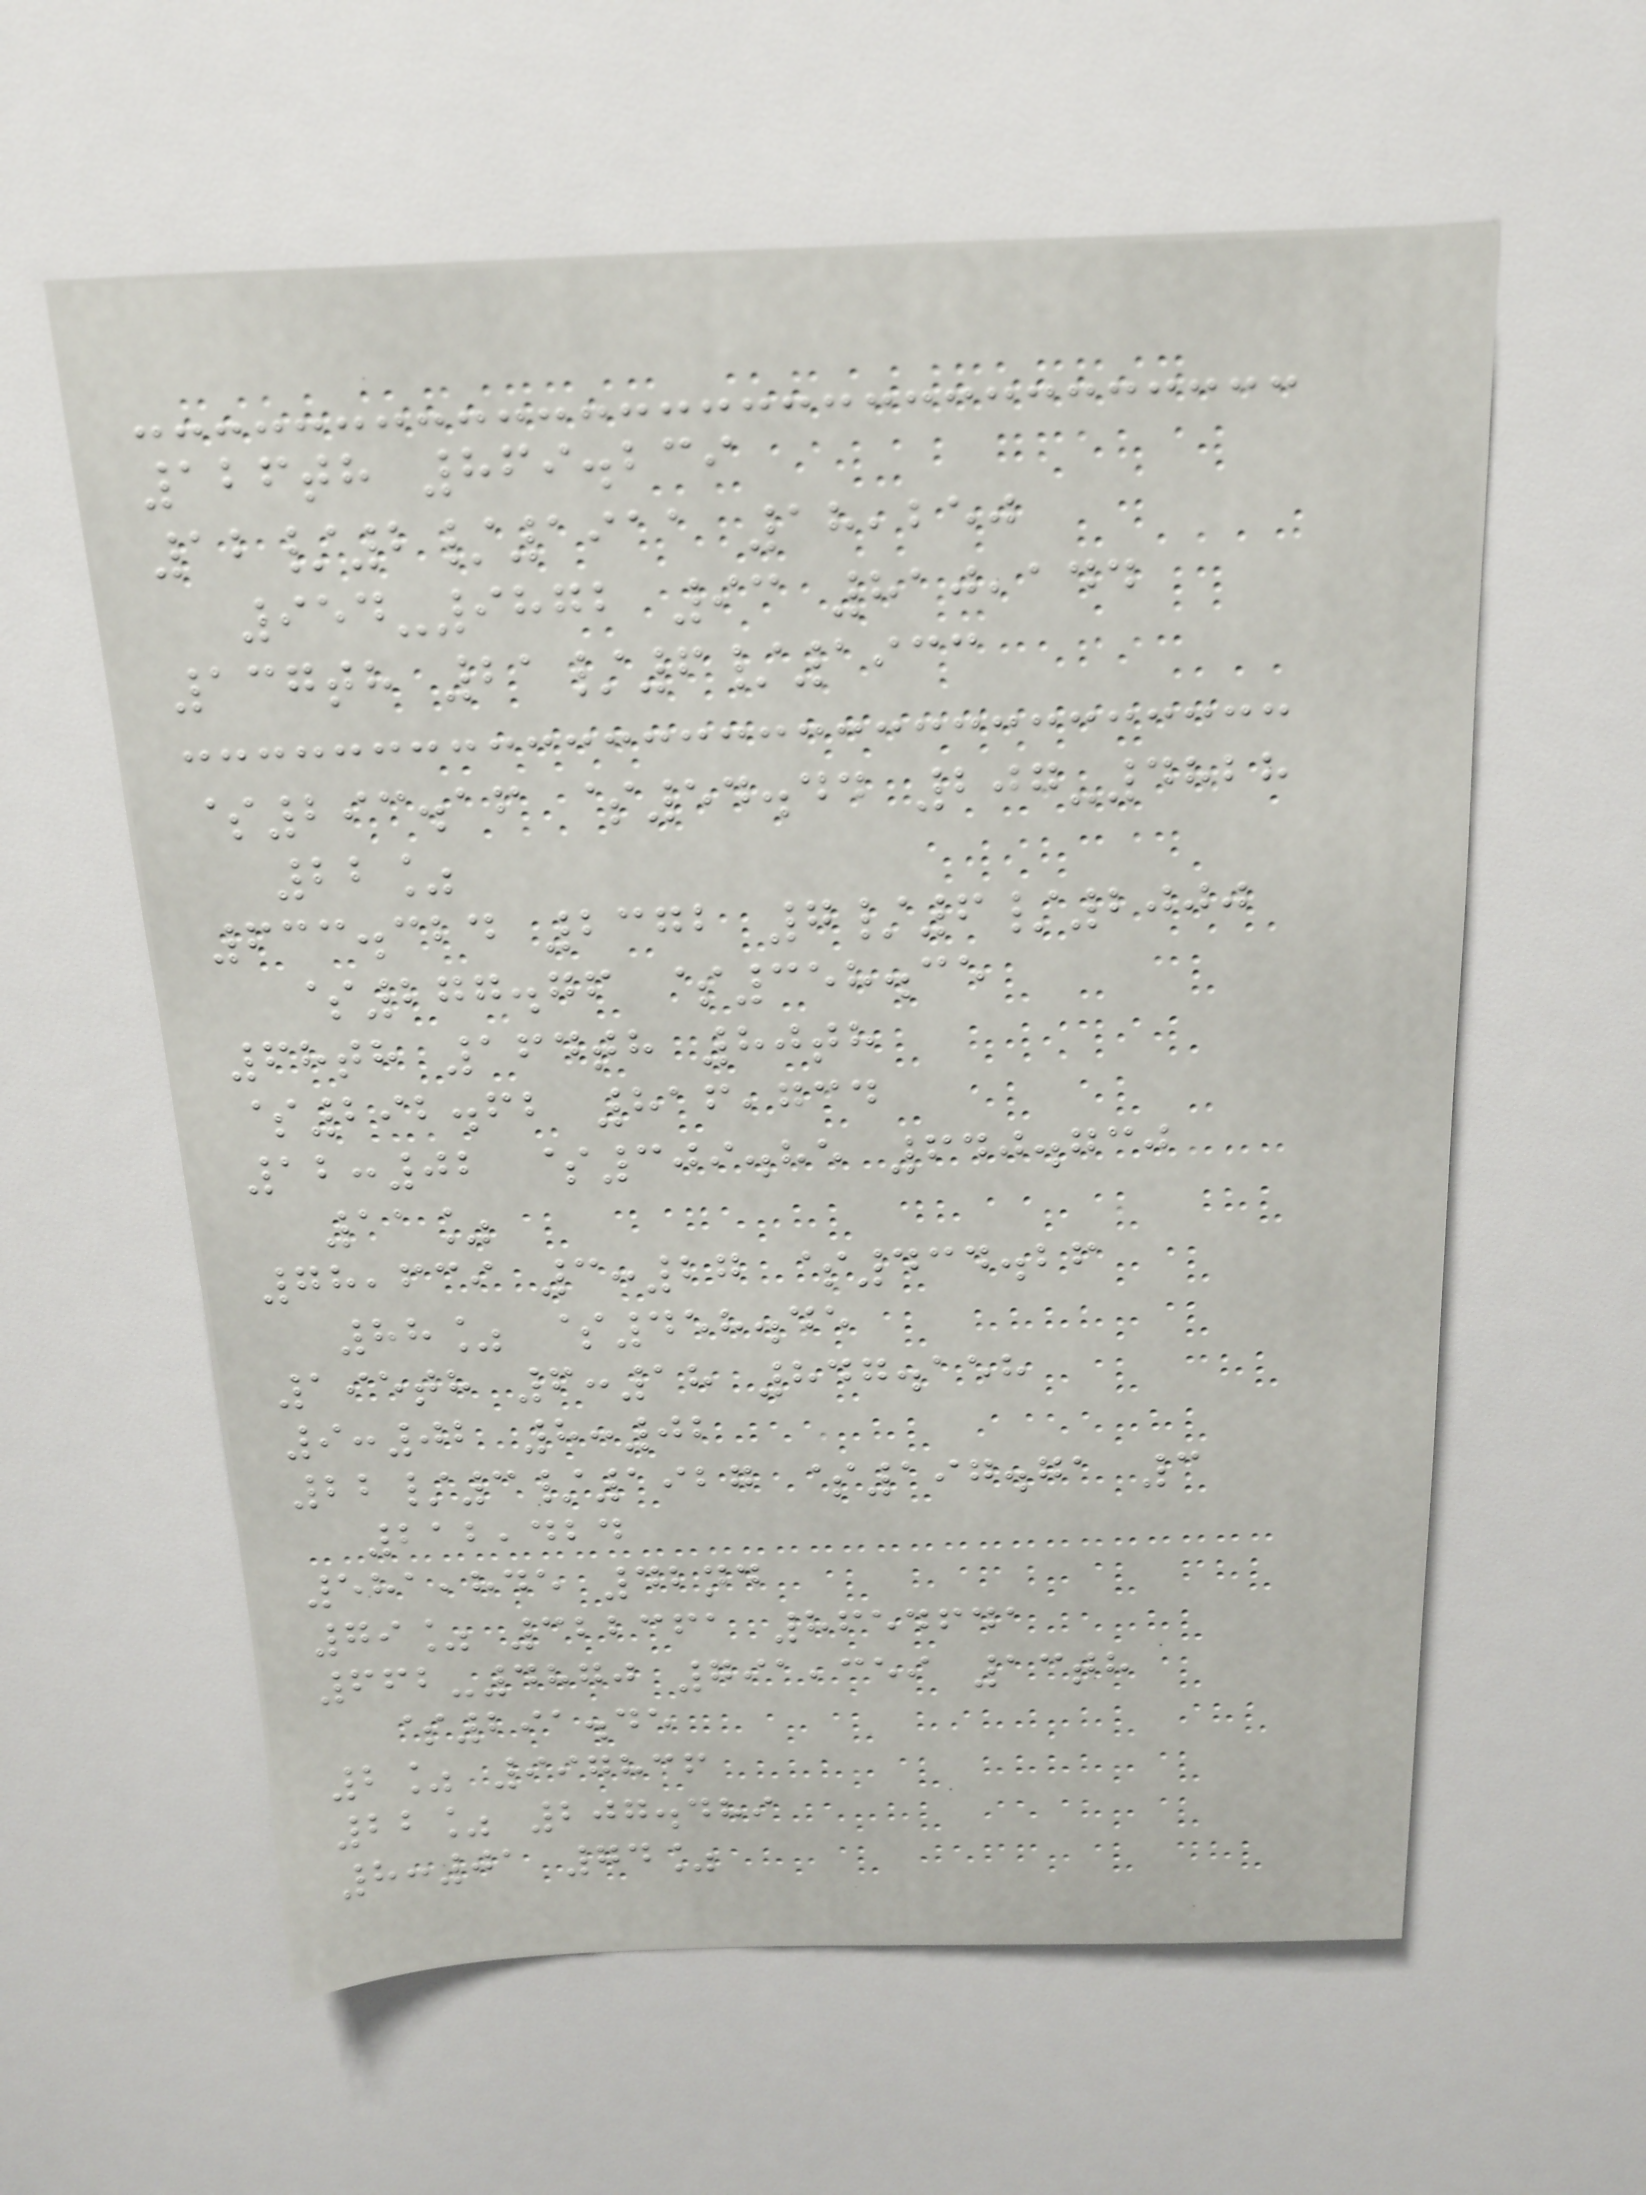126th 869.239
12/2/1911 18,250
954-9872 93 810,144
137th 21/6/1933
$293.16 $54.44 207-4828
22%
633.324 2372 7/6/2000
$277.76 $358.35
68th 164th 80th
$292.62 816,734
12:02 $309.85 640.730
11%
78,639 3:27 $434.26
88% $458.45
195th 6:18 847.158
9:02 8:02
22/3/1927 $197.71 3
212,424
581,845 42nd
79% 322361 8654641
662-4870 791,359 13th
$291.45
2% 997836
22% 207.489
8:01 74%
